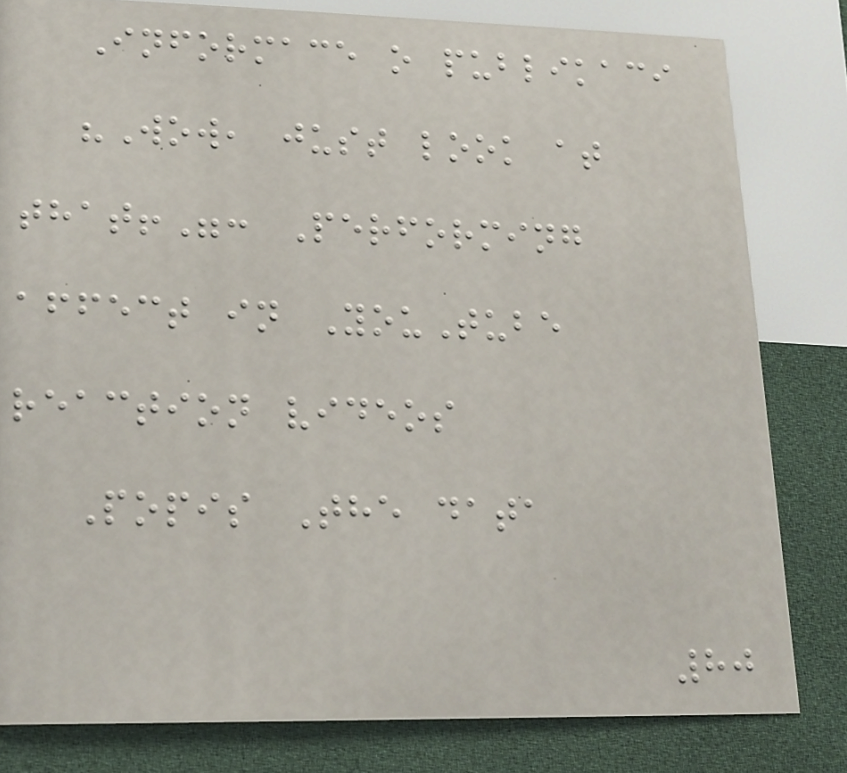Informace o publikaci
"Wow, just look at
that!": Performing
affect in YouTube
reaction videos
Popis The data
80
